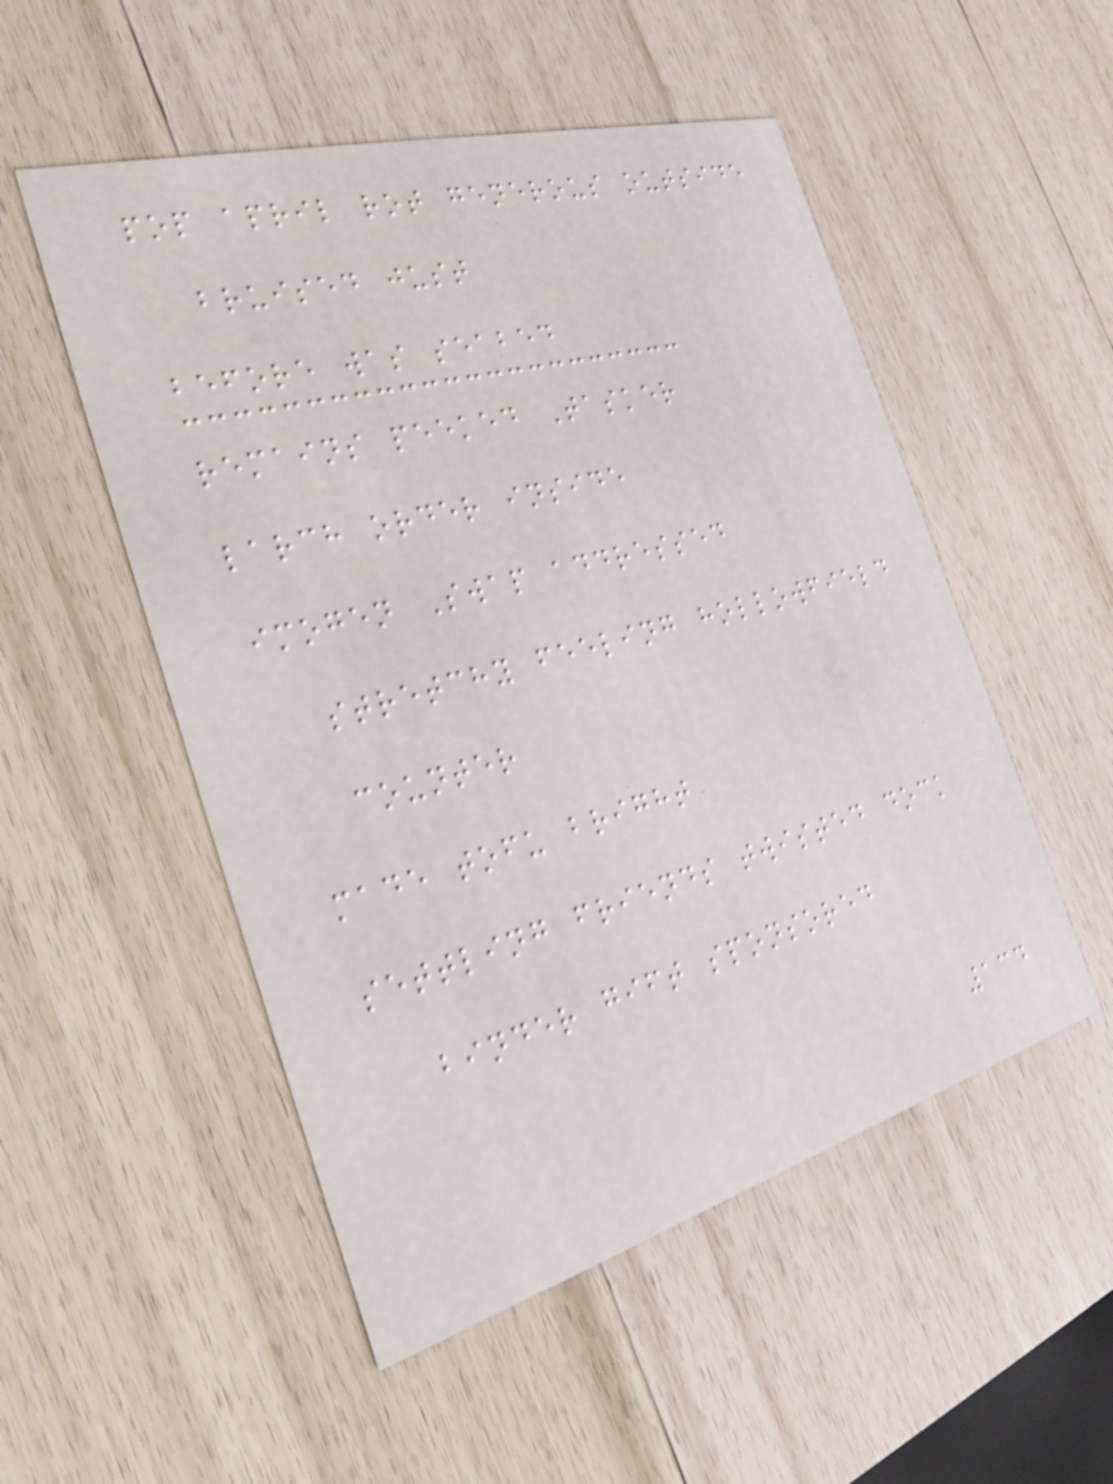pop april rot generous outside
bruised just
before was seabed
remains peeked Tasker
larch order inside
imogen Swap addressed
stretchy feeling hollowfield
counter
made tofu bright
settling friends twisted dock
binder gift sponsored
134
